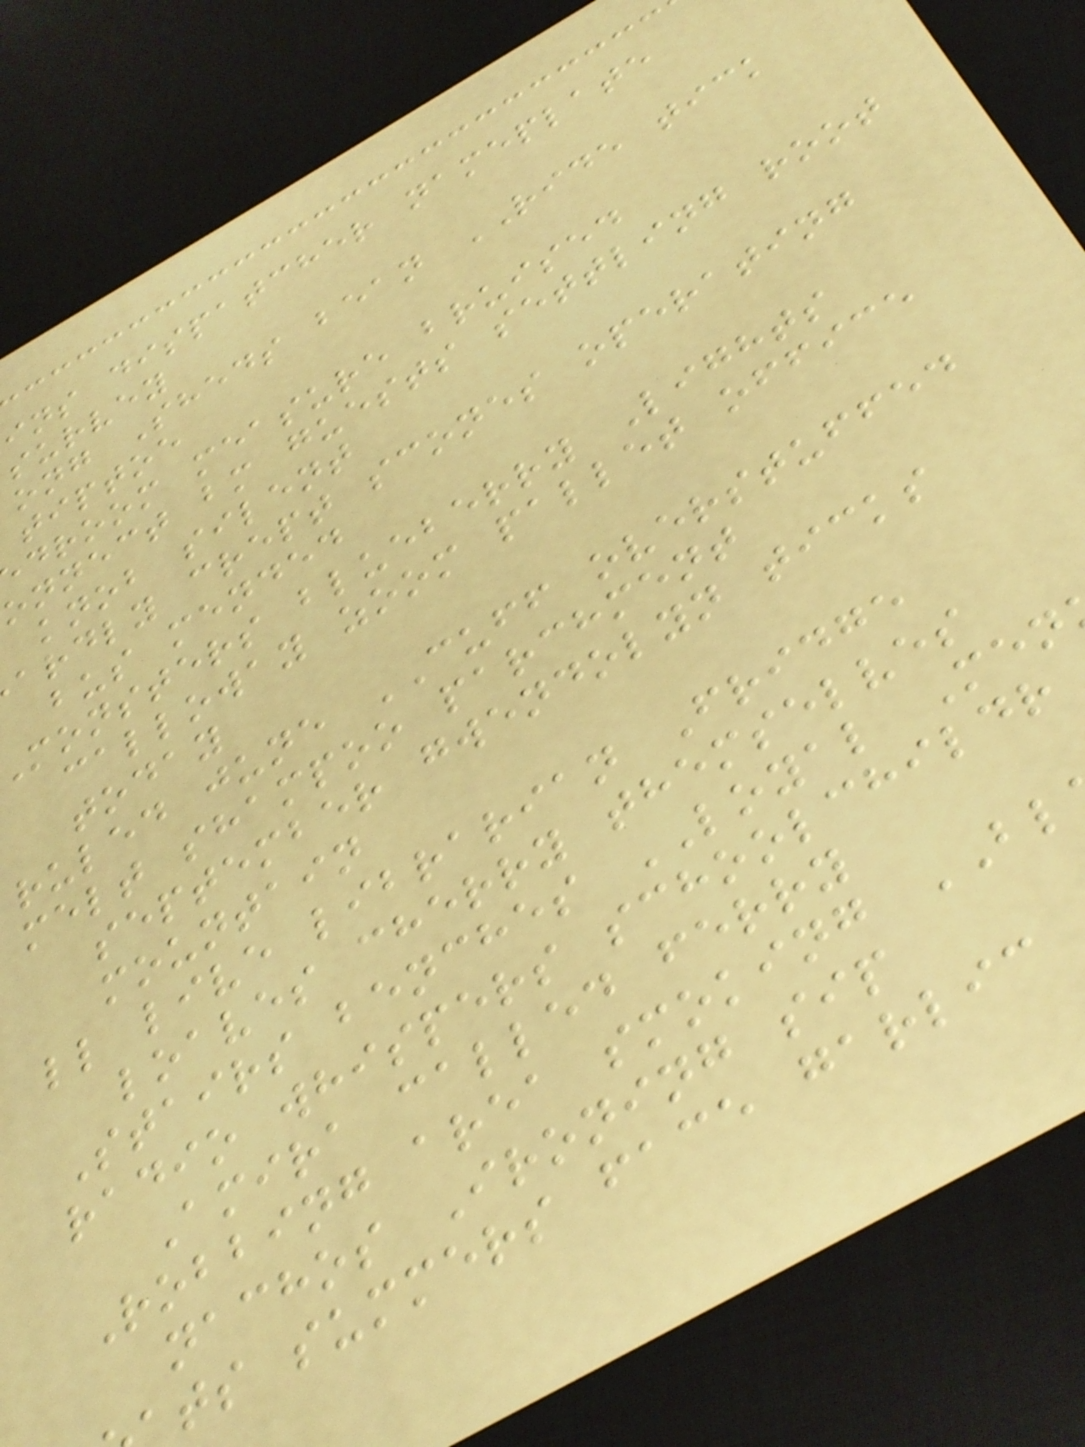ins dispatcher nameplate
survey
ong Sheds bean RIDE tick
tiptoe
droom measure bruised
onnect bm guests settling root
knob silent
ardly crept scones operating
bus mended
monsters blueberry Lights
calloway zoom pallet office
today
ruled june CUFF overstuffed
melt shampoo parchment
september gwendolyn ticks
mountain
ll live librarian Fridge
loaves cherry themselves
Stairs benches LOYAL Men
radio whispers schoolchildr
Amira called ferry
Robbing area smoking BL
nachos Ironing sip
ts summers face garlic
